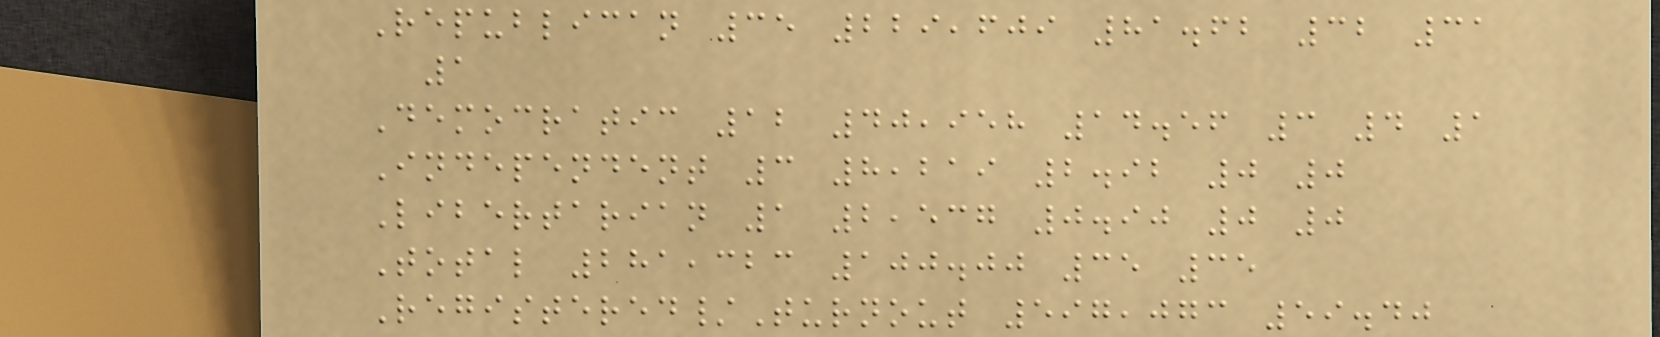Republican 35 229,609 81.62 32 31
1
Democratic 12 40,958 14.56 3 4 1
Independent 3 8,219 2.92 0 0
Libertarian 1 2,537 0.90 0 0
Total 281,323 100.00 35 35
Registered/Turnout 597,073 59.40
